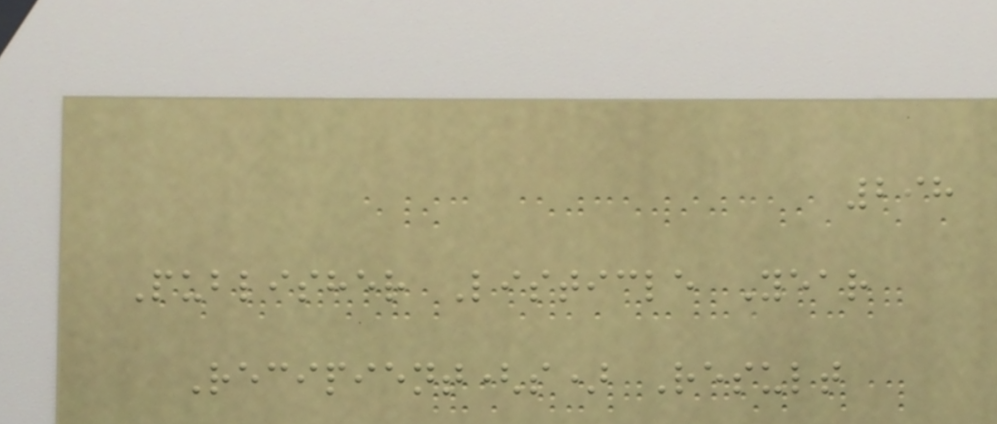298
Publisher Listicle Year
Recipient(s) Result
